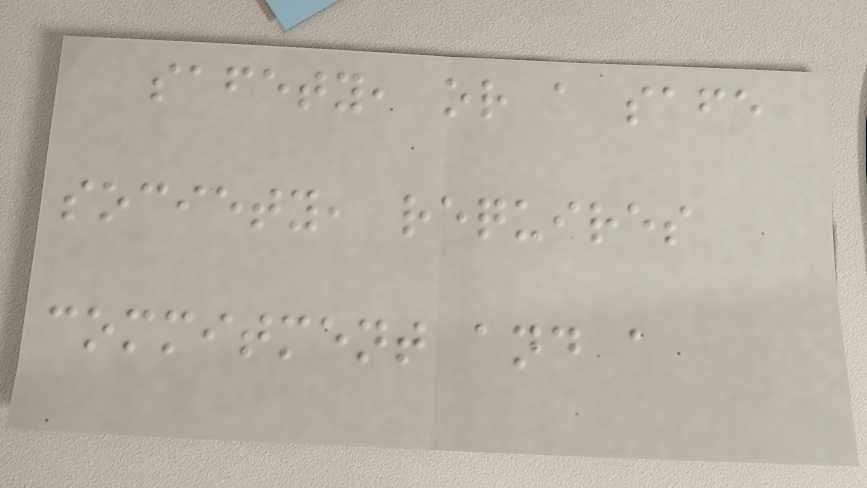safety, or a safe
society, requires
commitment and a
